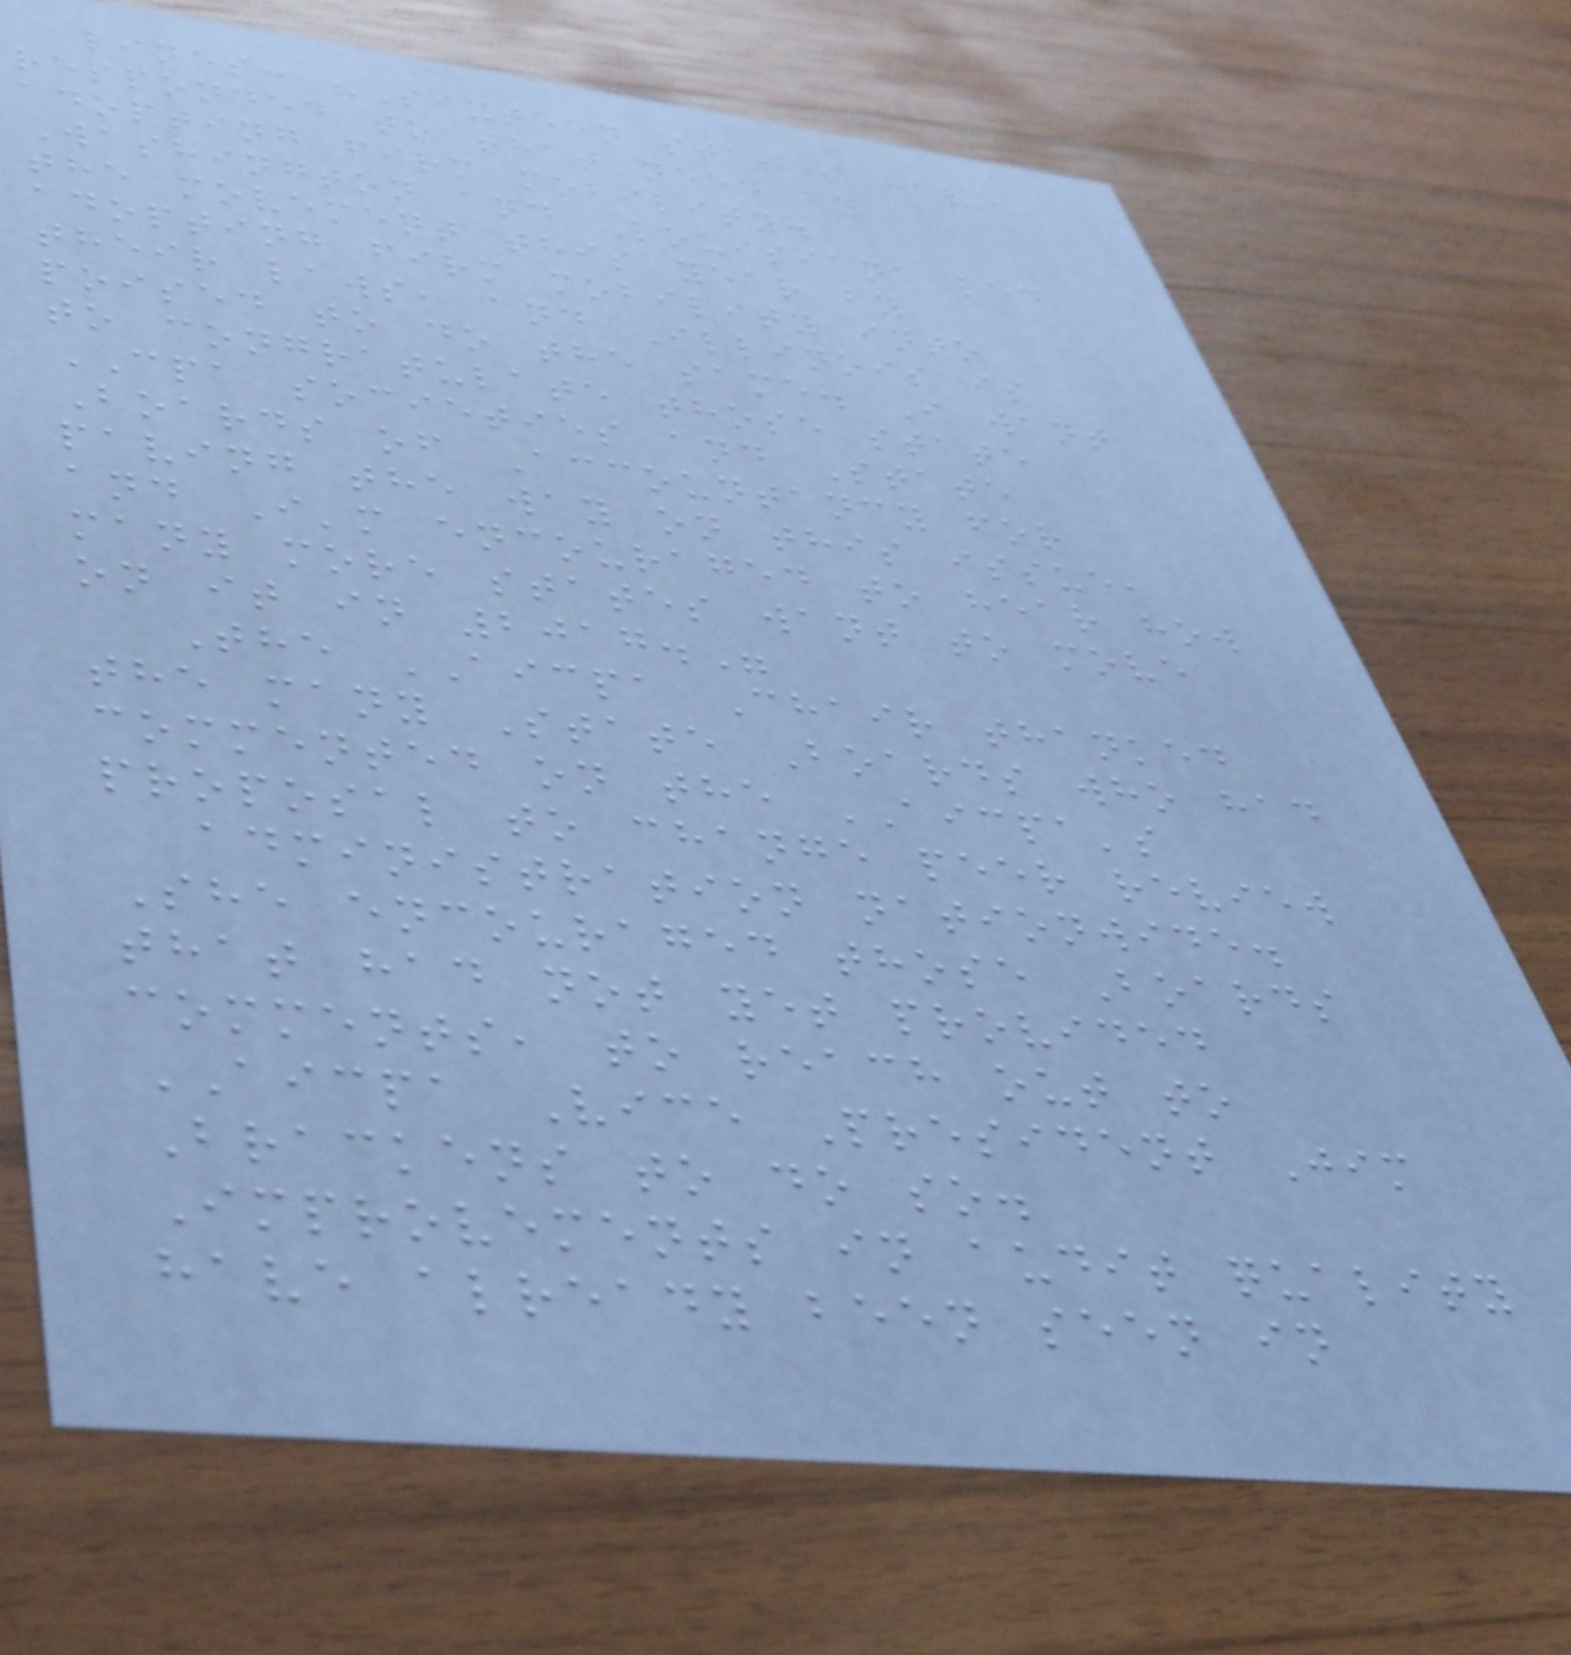lines: "Sixteen states have
responded to that need by
adopting firm mobility.
Washington and Louisiana led
the movement this year by
adopting firm mobility into
their laws, and Illinois is
poised to do the same. I want
to congratulate those state
CPA societies and State
Boards of Accountancy for
paving the way on this issue,
and I'm encouraged to hear how
many more states want to move
on it in 2017."
The AICPA Chair thanked
the many State Boards who had
commented on the AICPA's
proposal to change peer review
administration nationwide.
She encouraged those Boards
that had not yet provided
comments, to reach out to
AICPA Vice President Jim
Brackens to do so.
Improvements in audit quality
have already been seen in
